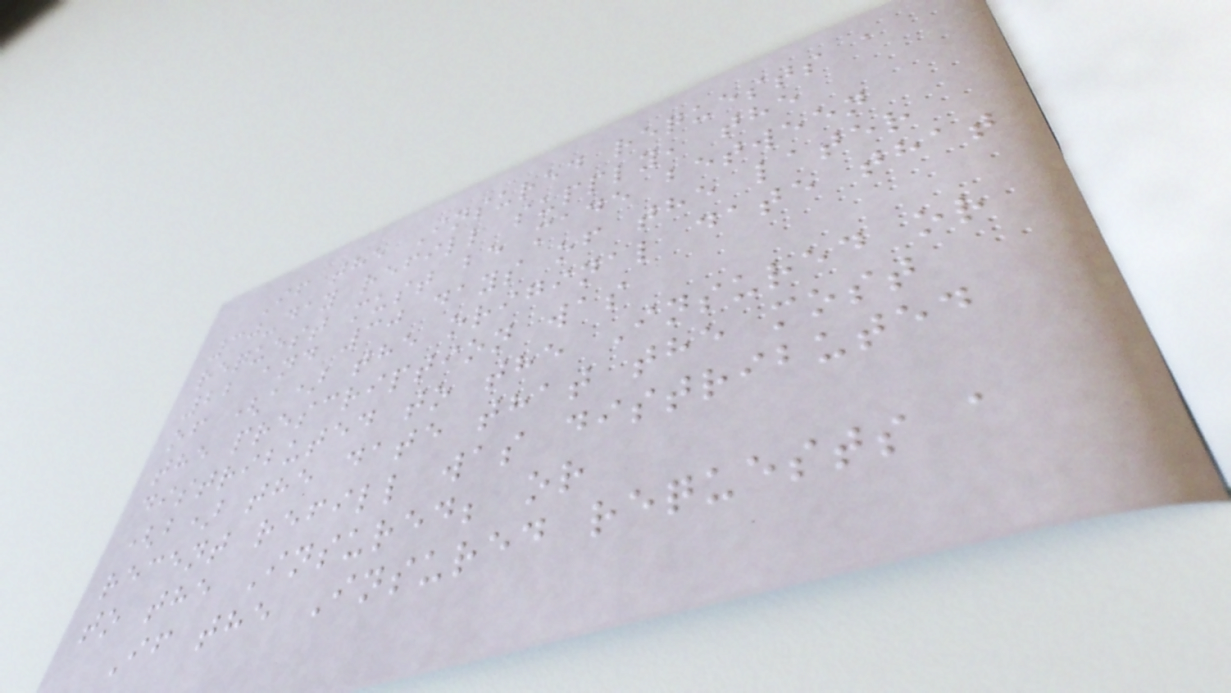If the Insured requests a
30-day refill supply, the
request must be made between
22 and 30 days of the later
of (a) the original date that
the prescription was
distributed to the Insured or
(b) the date that the most
recent refill was distributed
to the Insured; or
If the Insured requests a
